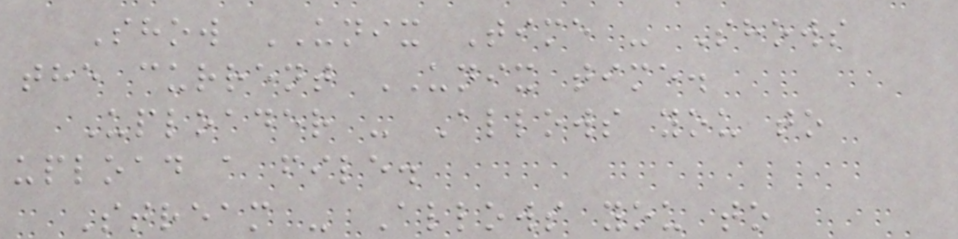Show UNIX Time - Shows
the current UNIX time.
Uploader - Allows you to
upload a file.
Stream - Allows you to
